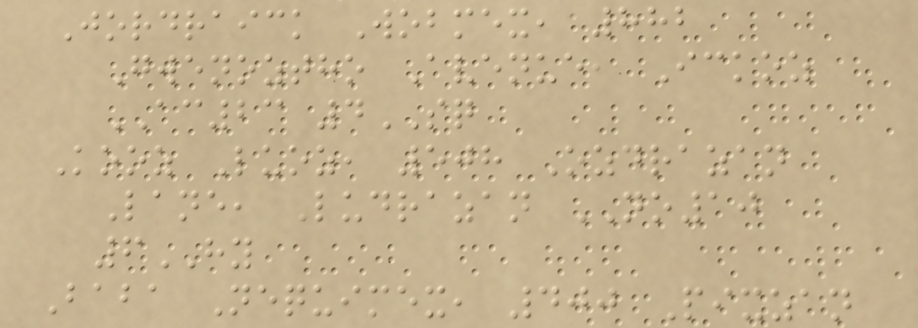Jordraick Wobmex, 882
Gwenoztho Avenue, Ickoz
AC23 4SQ
Kooz Luoz, 508 Ozdrazan
Lane, Ludrazan NO10
6HY
Baba Nequimex, 400 Pixzan
